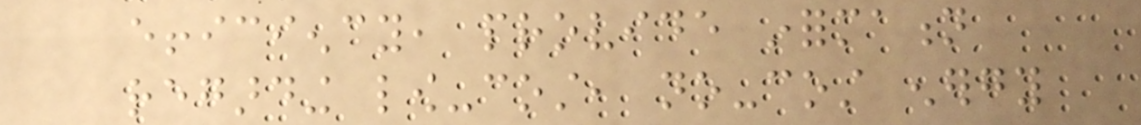efficiency, provide information
regarding low-cost, no-cost energy
